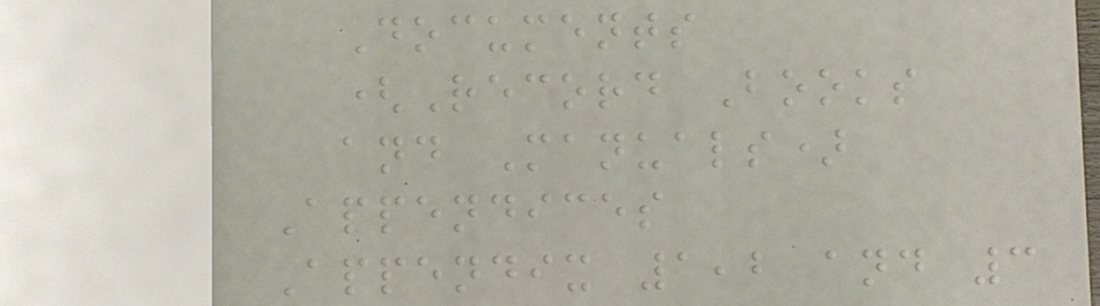Documents
(Record Books
and Manuals)
Appendices
Appendix 1,2 and 3
